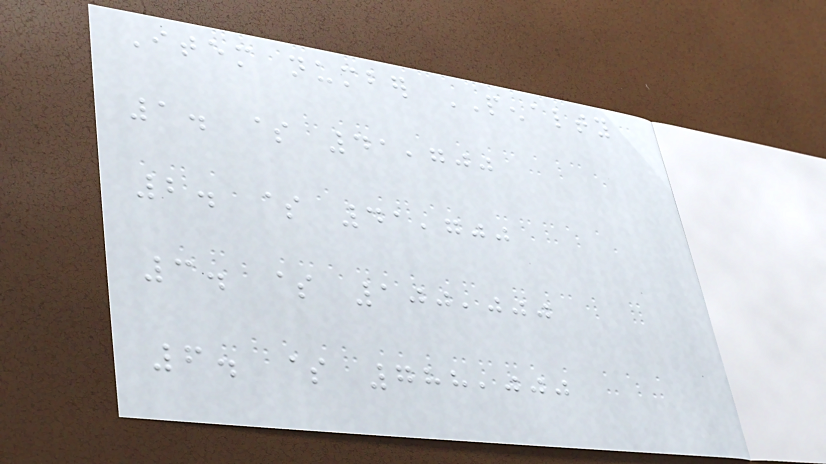Item number PENALTY
1. $ 41,700
2. $ 41,700
3. $ 100,000
6. $ 788,000
